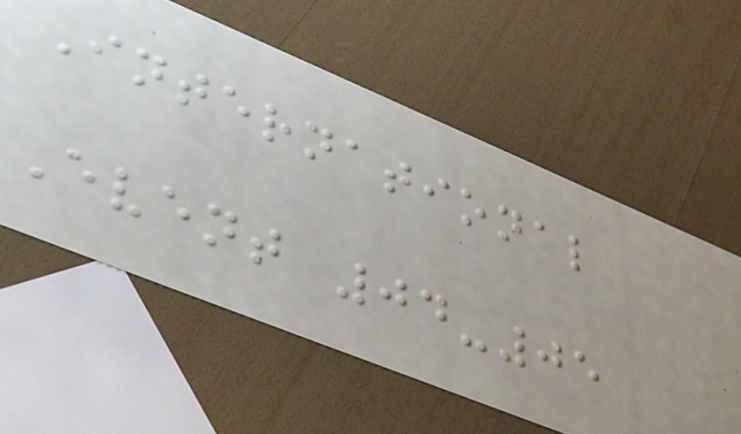International
Event 04-05
